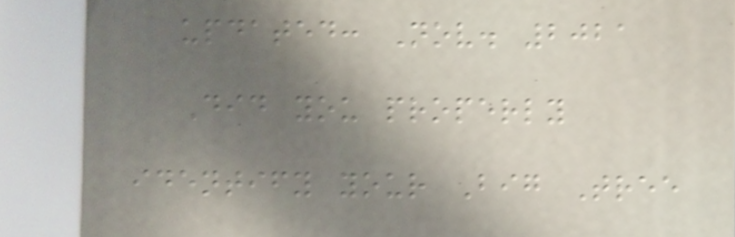updated: Nov. 2021
Did you properly
identify your Big Tree
